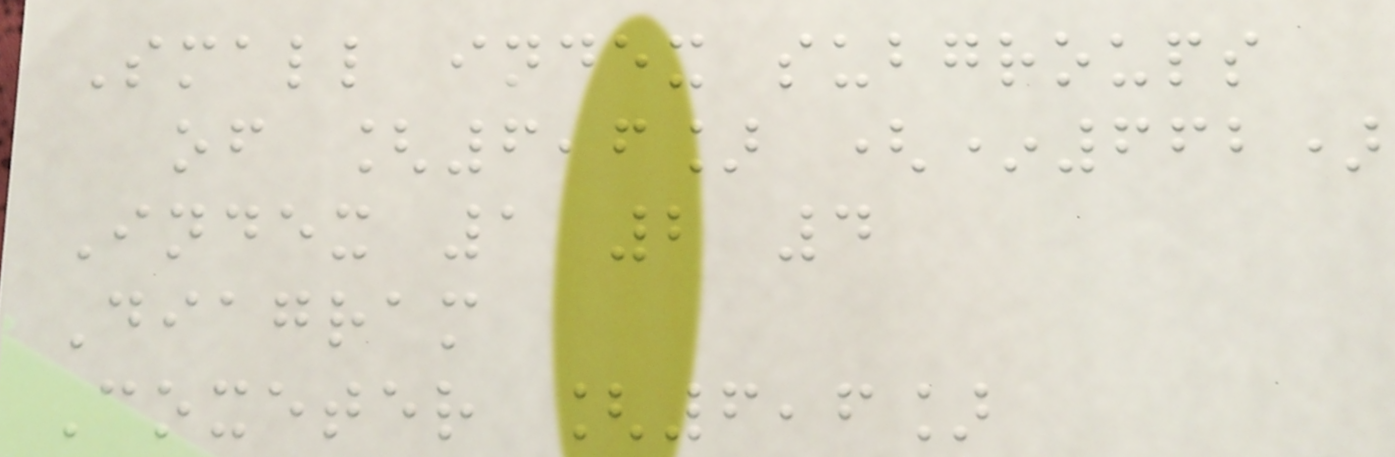Small index subgroups
of [6,6] (*662)
Index 1 2 4
Diagram
Coxeter [6,6]
